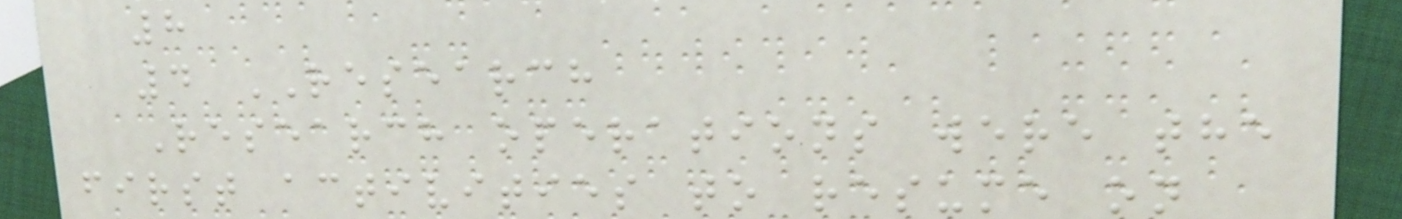8
4 RESEARCH
Research operations were the
first activities to resume on
